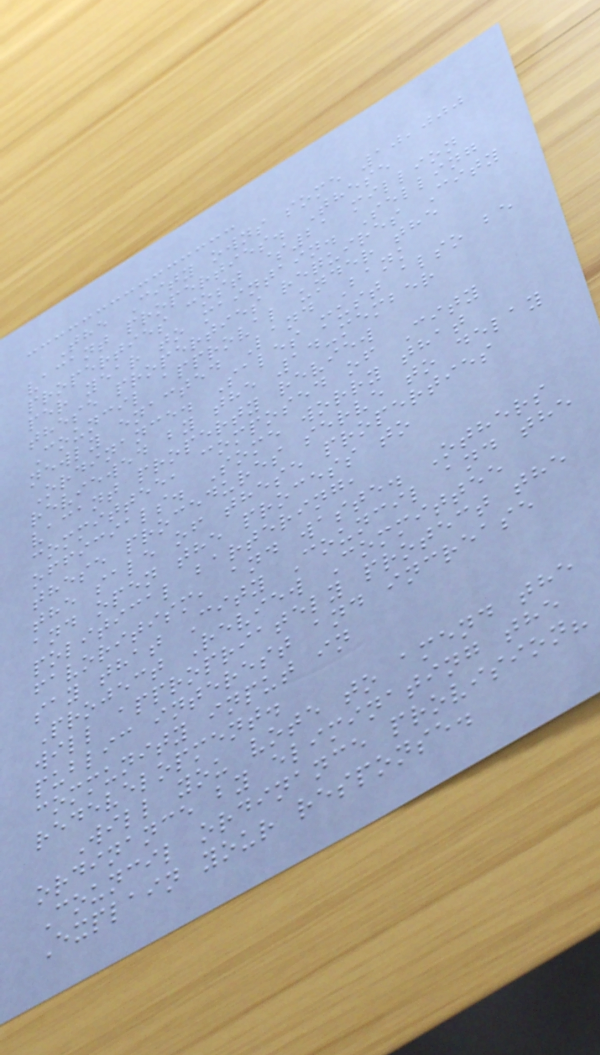The City owns some 10,000
vacant properties. These
properties cost $21 million
per year to maintain. Selling
these properties requires City
Council approval under the
newly enacted Land Bank
Ordinance. Sales must also be
reviewed by the 14-member
vacant property review
committee, composed of City
officials. Some worry that
these procedures serve to delay
the sale of these properties
and open the process to
political bartering,
favoritism, and waste. Others
say that City Council and the
Project Review Committee
will appropriately protect the
public interest and increase
community input in
redevelopment.
Will you vote to amend the
ordinance by eliminating the
Council ordinance provision?
Explain your response.
